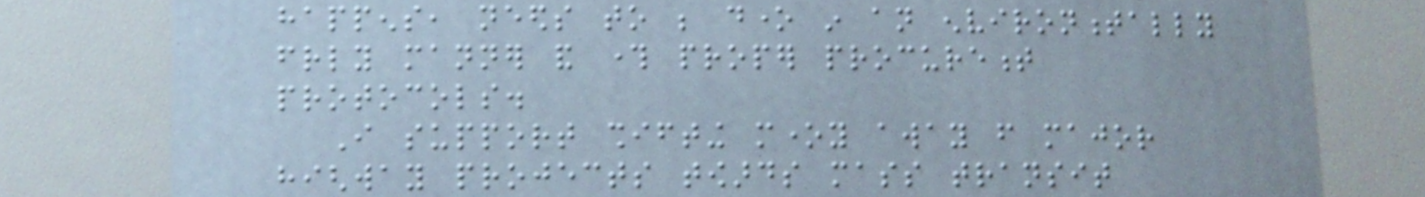happens, needs to be done in an environmentally
friendly manner and through proper procurement
protocols.
I support shifting money away from major
highway projects towards mass transit
